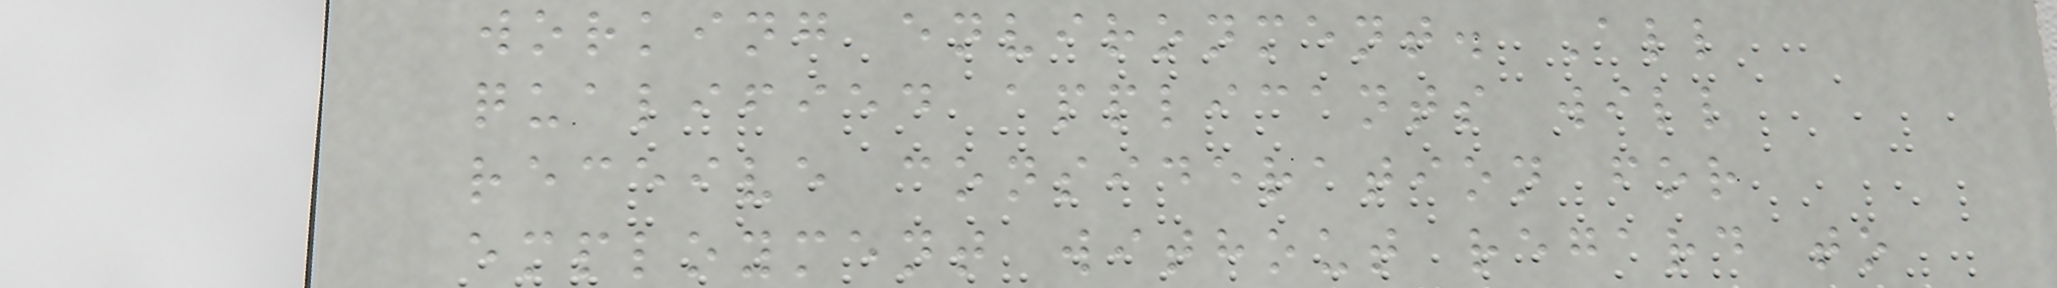working environment. All
qualified applicants will
receive consideration for
employment without regard to
